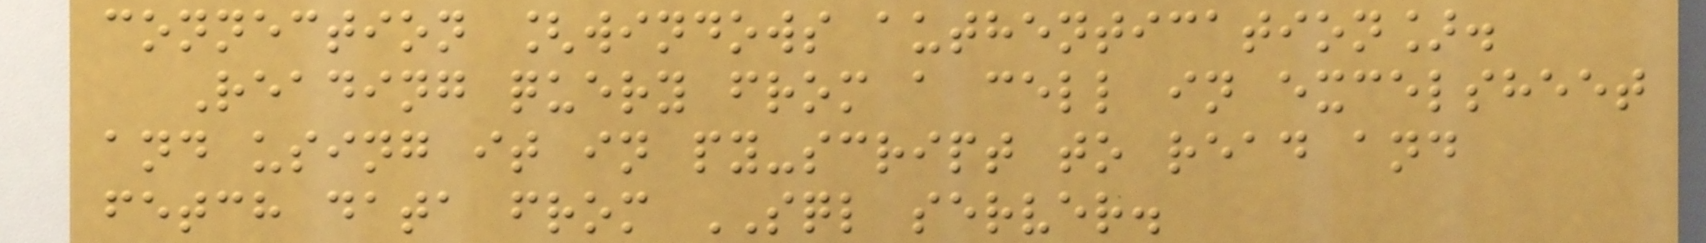connection [windows authentication].
Reading query from a cell in excelsheet
and using it in py-script to read and
fetch data from SQL server.
